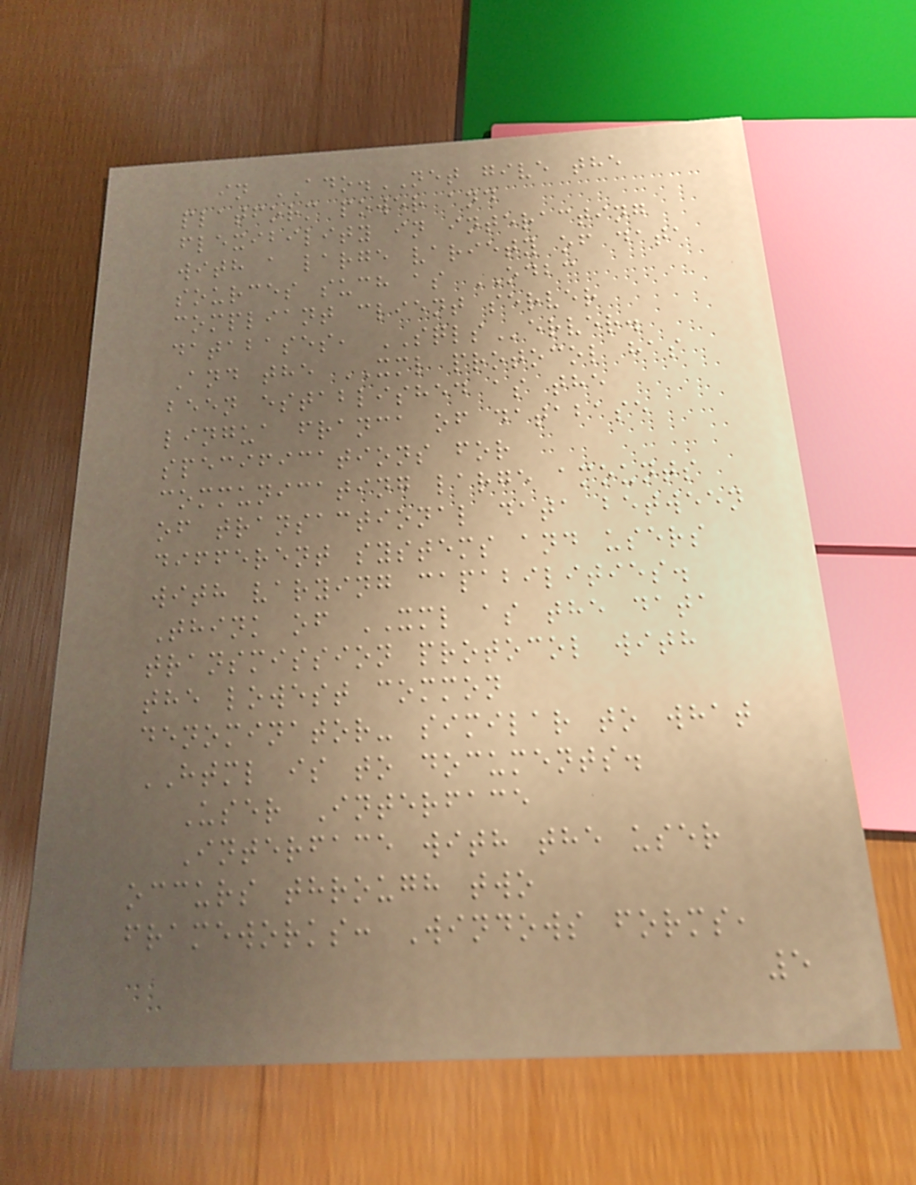in ADO.NET give the
platform power and
flexibility in interacting
with a large variety of data
sources such as ODBC
compliant client server
databases, SQLServer.
And the XML protocol has
been established as the
lingua franca of database
specifications for
communicating large amounts
of transactional data between
different systems and users
with varying capabilities.
Think of XML as the data
transmission protocol with
the lowest common
denominator- similar to what
HTML is to documents.
User Interface
Interface with the user
occurs through two
frameworks: Windows forms,
5
